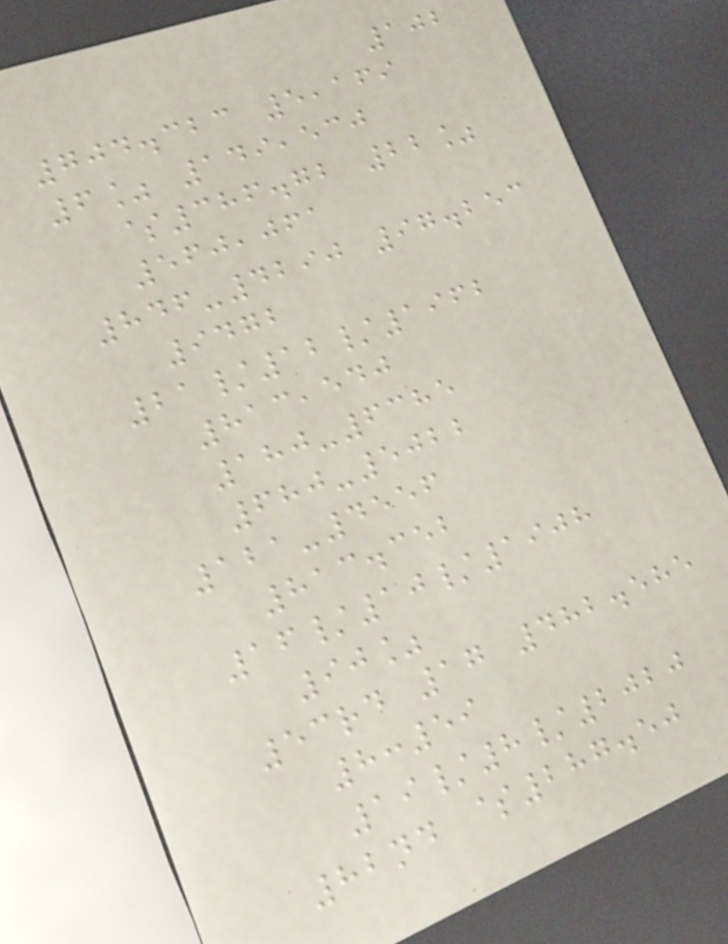102
704.323 5,169
6% 149,530
$386.72 22%
560,061
846-4290 97.253
9472
21/12/1962
813,540
180-6385
680-5022
121-4556
813.352
16/10/1908
90%
53rd 17 482.585
8:59
19/8/2020
82nd $287.50
